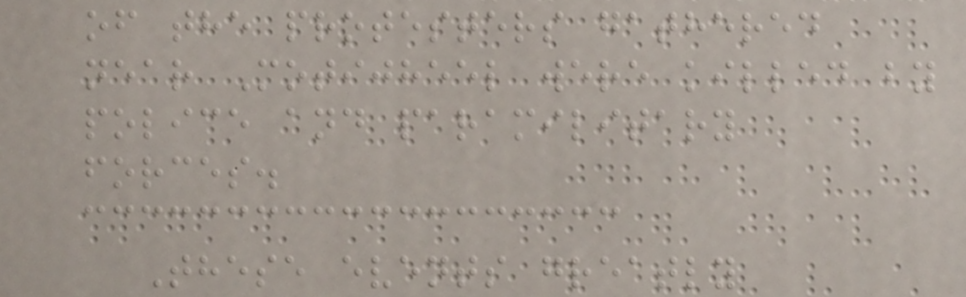of the protesters gathered
near Motijheel were killed by
police and paramilitary
forces.
These events greatly
